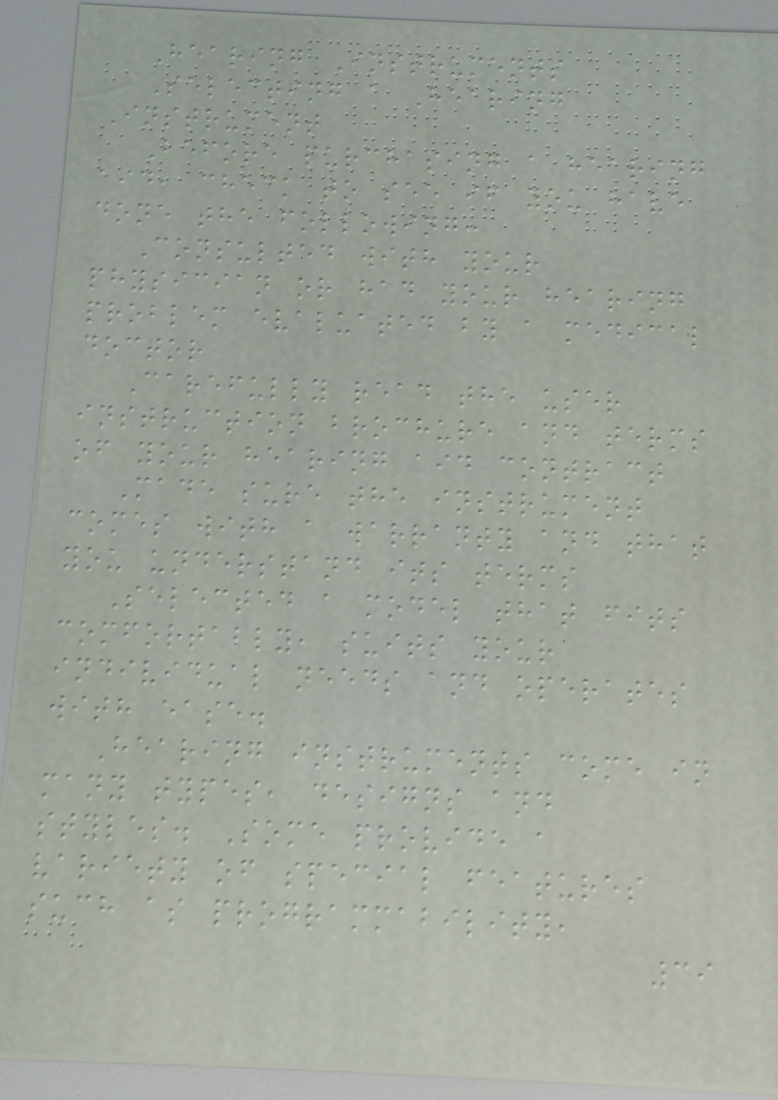Hearing Instruments
Selecting a Hearing
Instrument
Before purchasing a hearing
aid, check to see if you have
done the following:
Consulted with your
physician or had your hearing
problem evaluated by a medical
doctor
Carefully read the user
instruction brochure and terms
of your hearing aid contract
Made sure the instrument
comes with a warranty and that
you understand its terms
Selected a model that fits
comfortably, suits your
individual needs and operates
with ease.
Hearing instruments come in
many types, designs and
styles. Some provide a
variety of special features
such as programmability,
39
